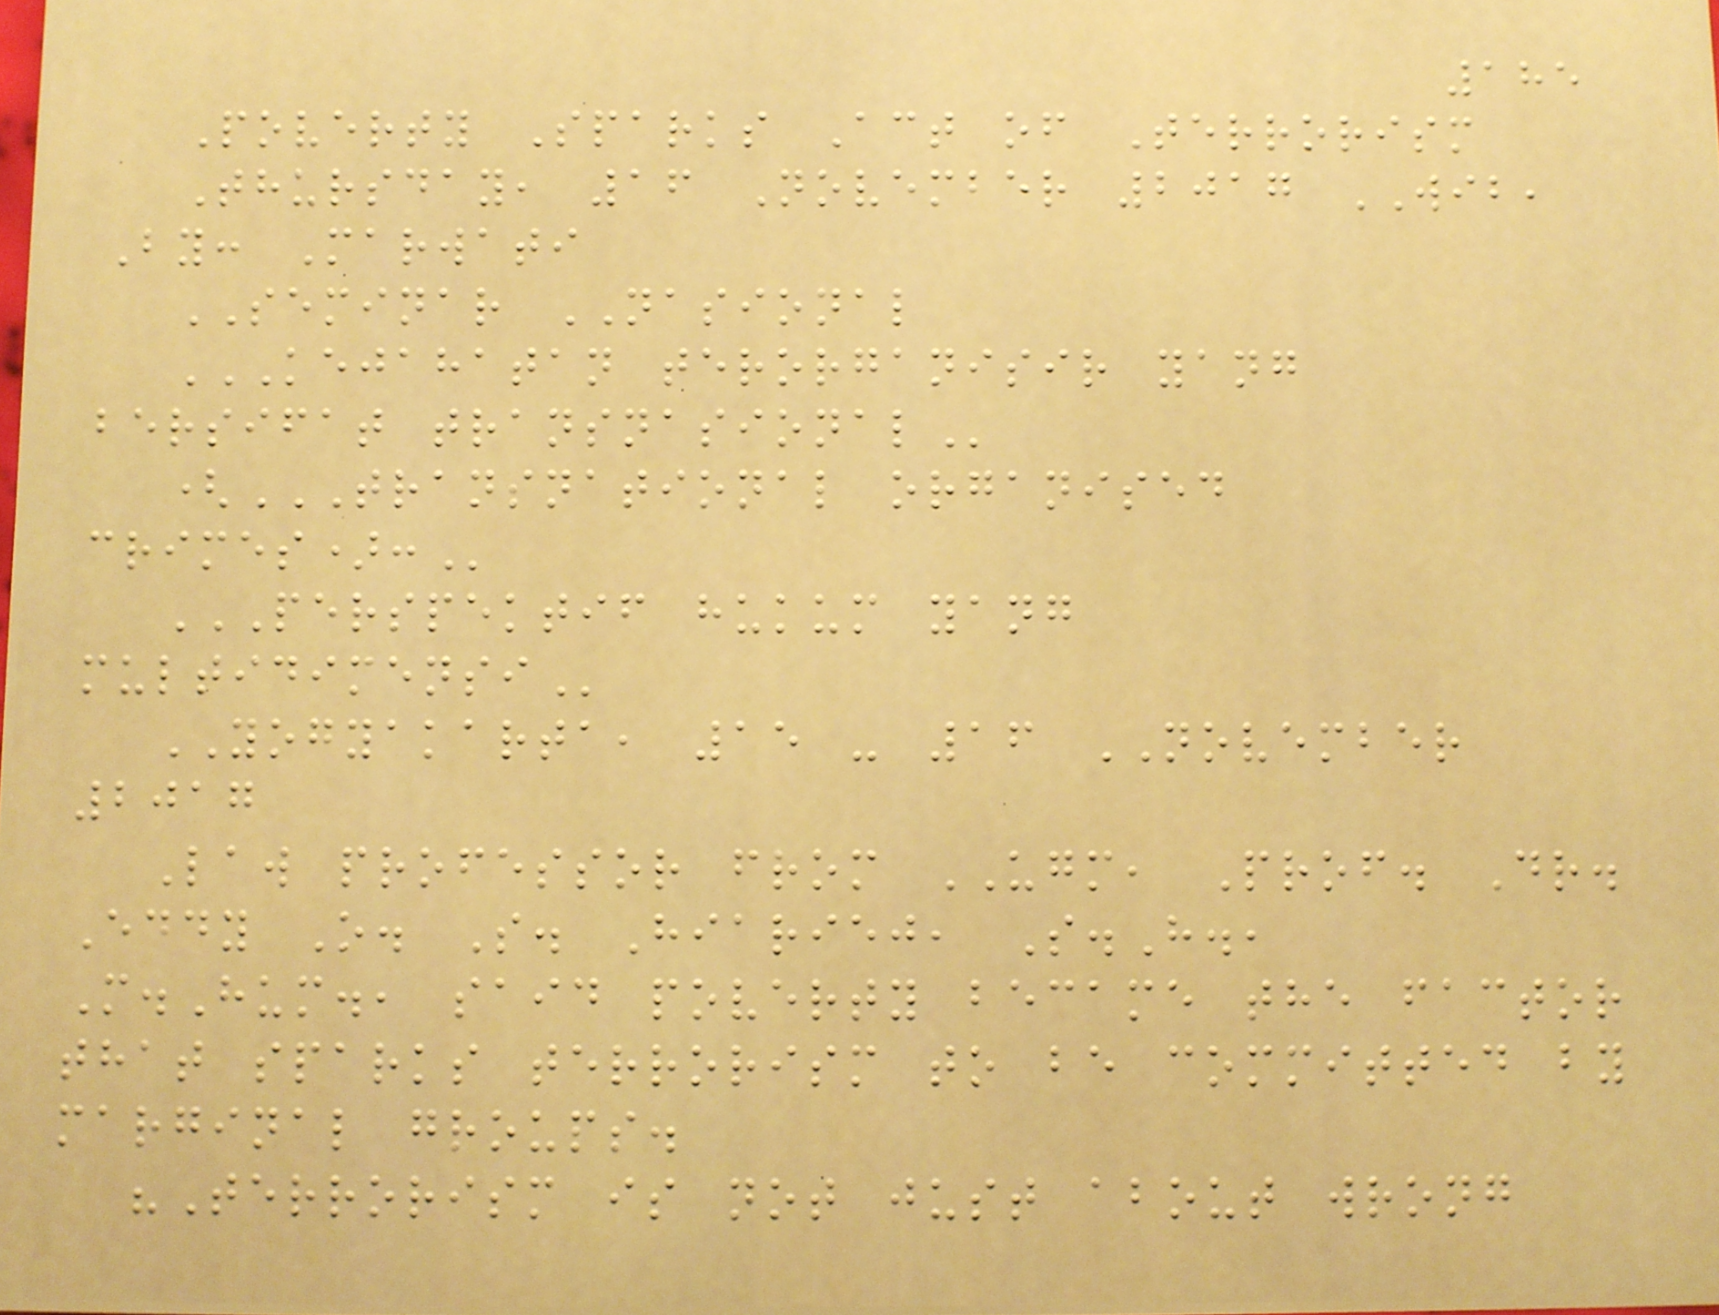185
Poverty Sparks Act of Terrorism
Thursday, 16 November 2017 WIB,
By: Marwati
SEMINAR NASIONAL
KEJAHATAN TERORGANISIR YANG
BERSIFAT TRANSNASIONAL
(TRANSNATIONAL ORGANISED
CRIMES):
PERSPEKTIF HUKUM YANG
MULTIDIMENSI
YOGYAKARTA, 15 - 16 NOVEMBER
2017
Law professor from UGM, Prof. Dr.
Eddy O. S. Hiariej, S.H.,
M.Hum., said poverty became the factor
that sparks terrorism to be committed by
marginal groups.
"Terrorism is not just about wrong
